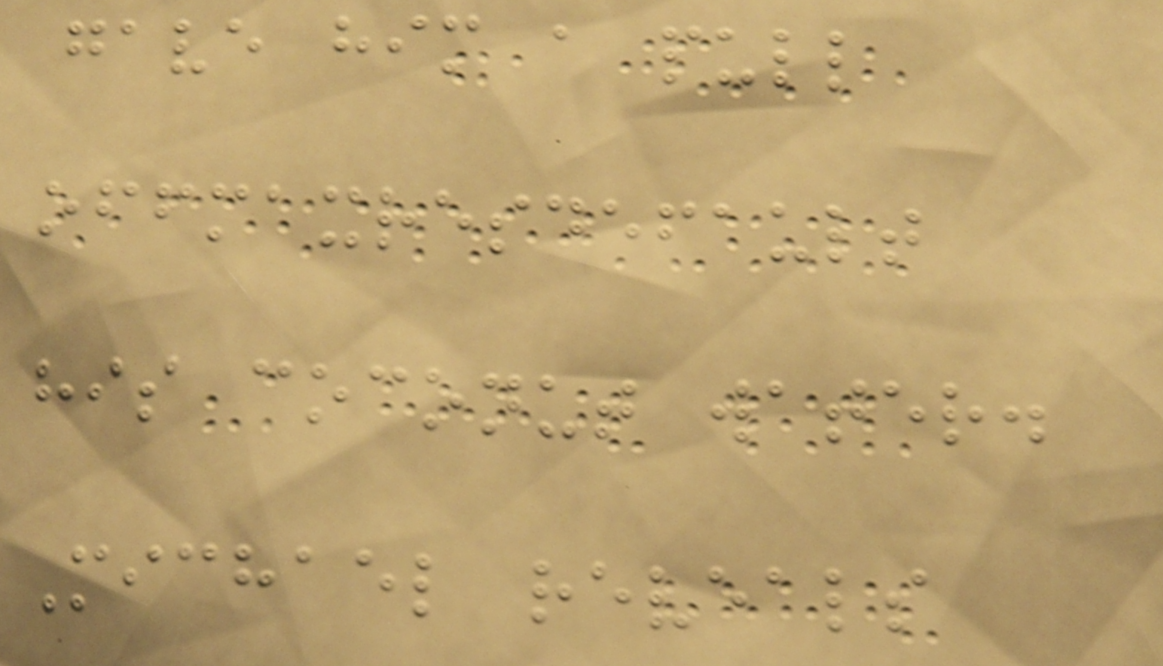gave him a pull
offmaxresdefault
his coconut water.
Michael reveals
